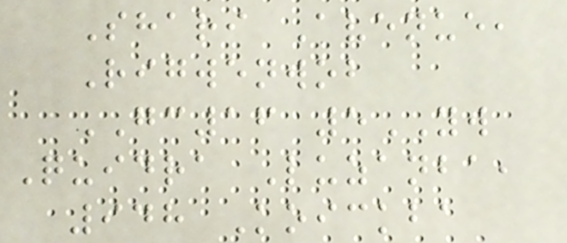Shari Avenue,
Rigwenwob
GC16 5YW
Quidra Luzanba,
948 Koickba
